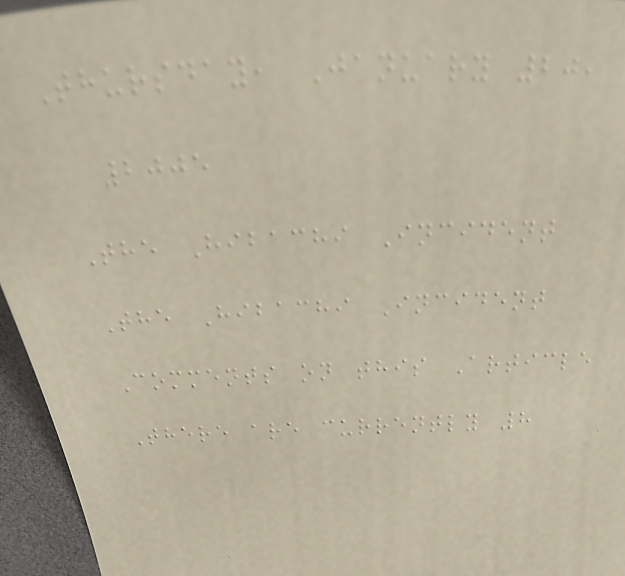Thursday, January 20,
2005
The Hibachi Incident
The Hibachi Incident
Comments on this Article
There are currently 8
